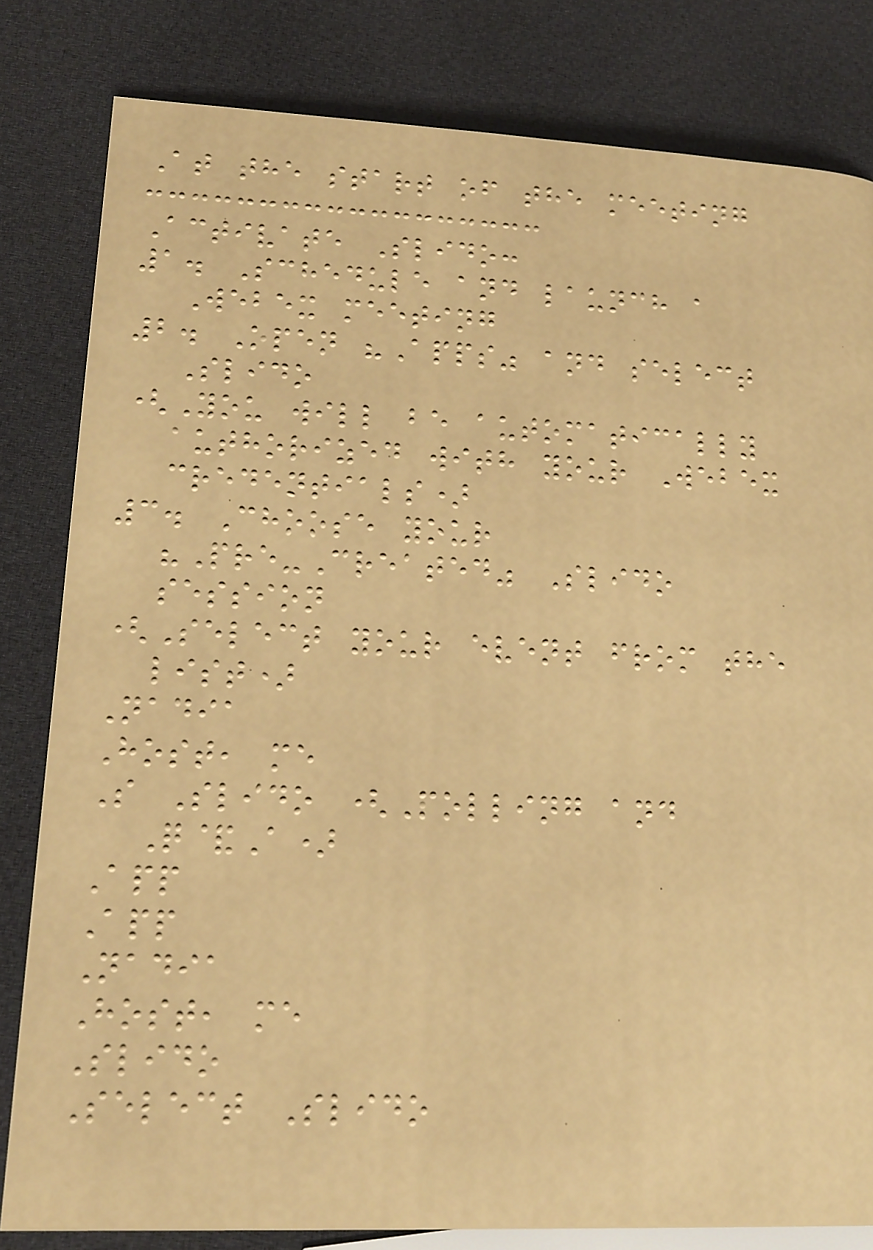At the start of the meeting
Activate Slido:
1. Schedule and launch a
Webex meeting
2. Open "Apps" and select
Slido
(You will be automatically
authorized with your Webex
credentials)
3. Choose your
"Pre-Created" Slido
session
(Select your event from the
list)
Nadia
Host, me
S Slido (Polling and
Q&A)
App
App
Nadia
Host, me
Slido
Select Slido
